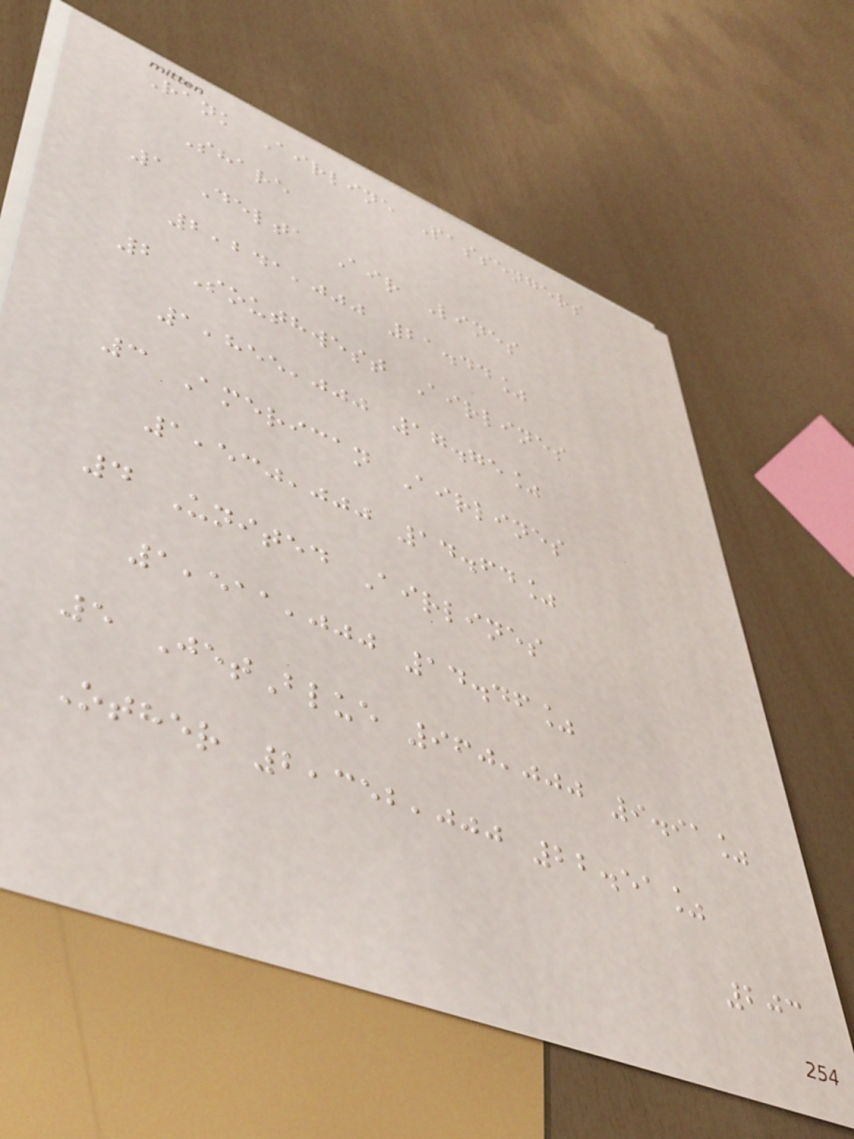Rank Airline Passengers
Share
1 Delta Air Lines
2,241,000 21.44%
2 Southwest Airlines
1,855,000 17.75%
3 American Airlines
1,530,000 14.64%
4 United Airlines
1,511,000 14.46%
5 JetBlue 960,000 9.91%
Other 2,352,000 22.51%
203
